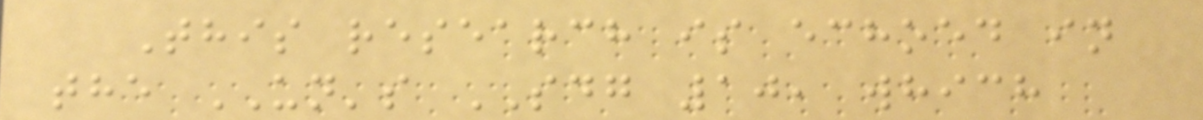This research is echoed in
the UN's SDG 10, which
